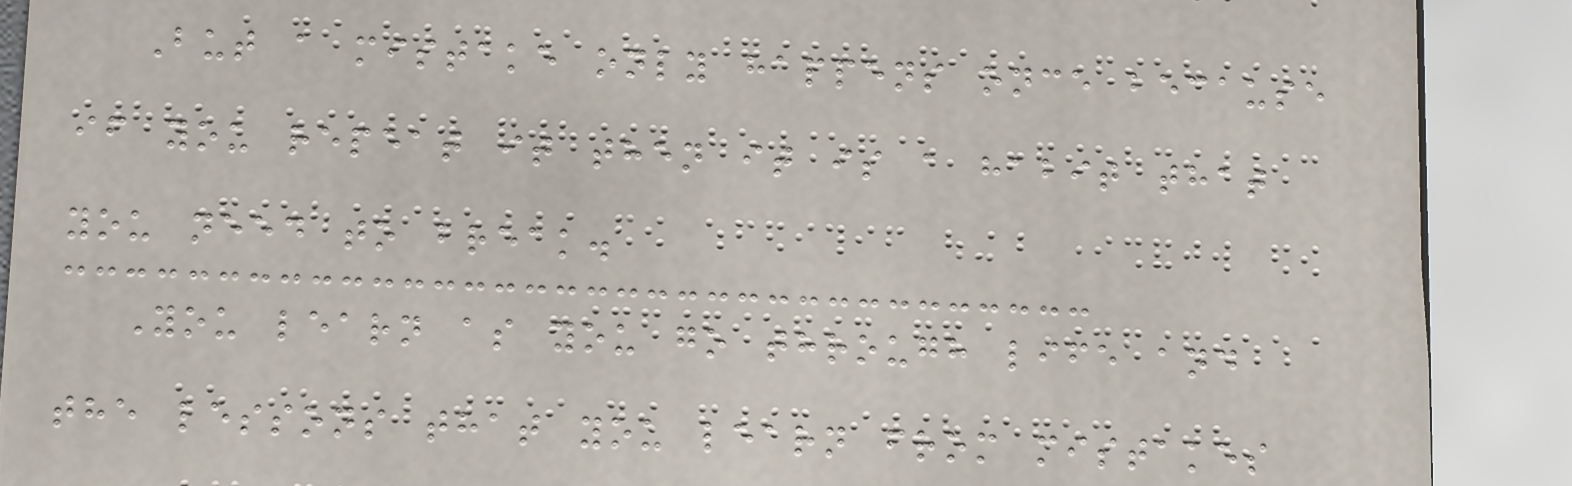But a mistake only happens once because
if you repeat it then it is a habit that
you need to break.
You learn as you go through life and
the lessons that you learn from mistakes
